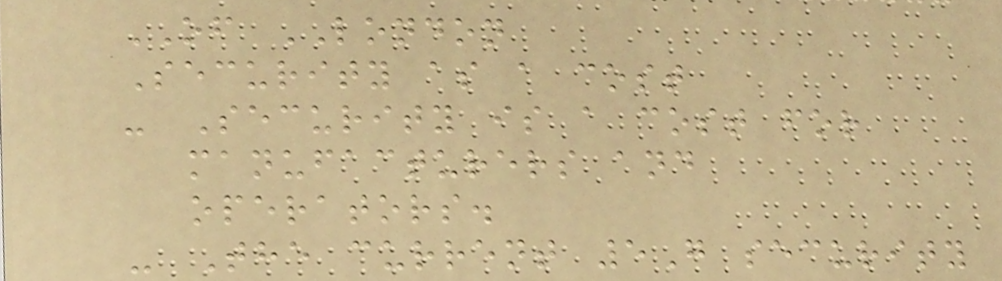OF LONDON
Security as a cost
- Security is a cost for
manufacturers and
operators.
- The current 5G security
